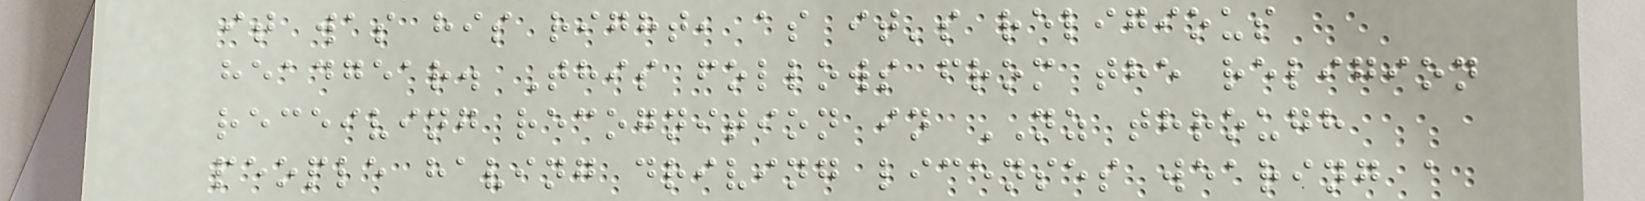it was his right, as it's religious
headgear. This follows from the religion
receiving recognition in NZ through
people having driving licenses wearing a
